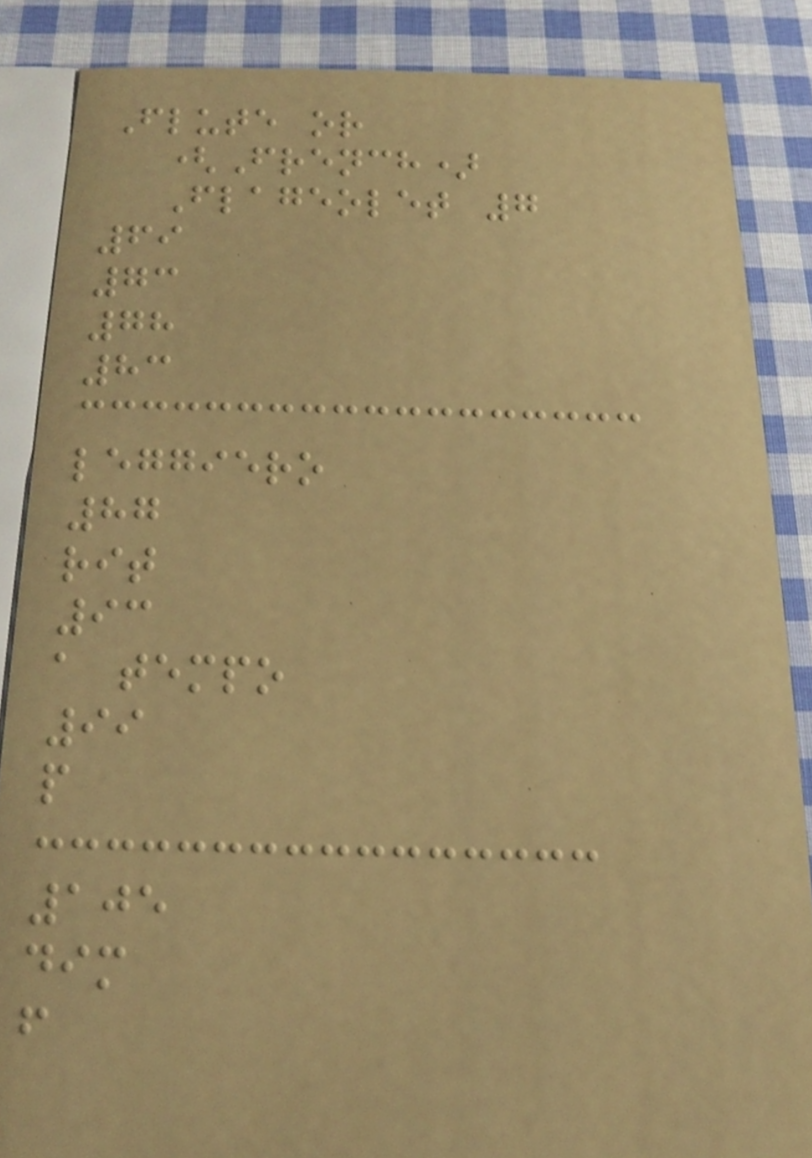Flute or
(French)
Flageolet 7
69
73
78
83
leggiero
87
rit
93
a tempo
99
p
105
dim
f
